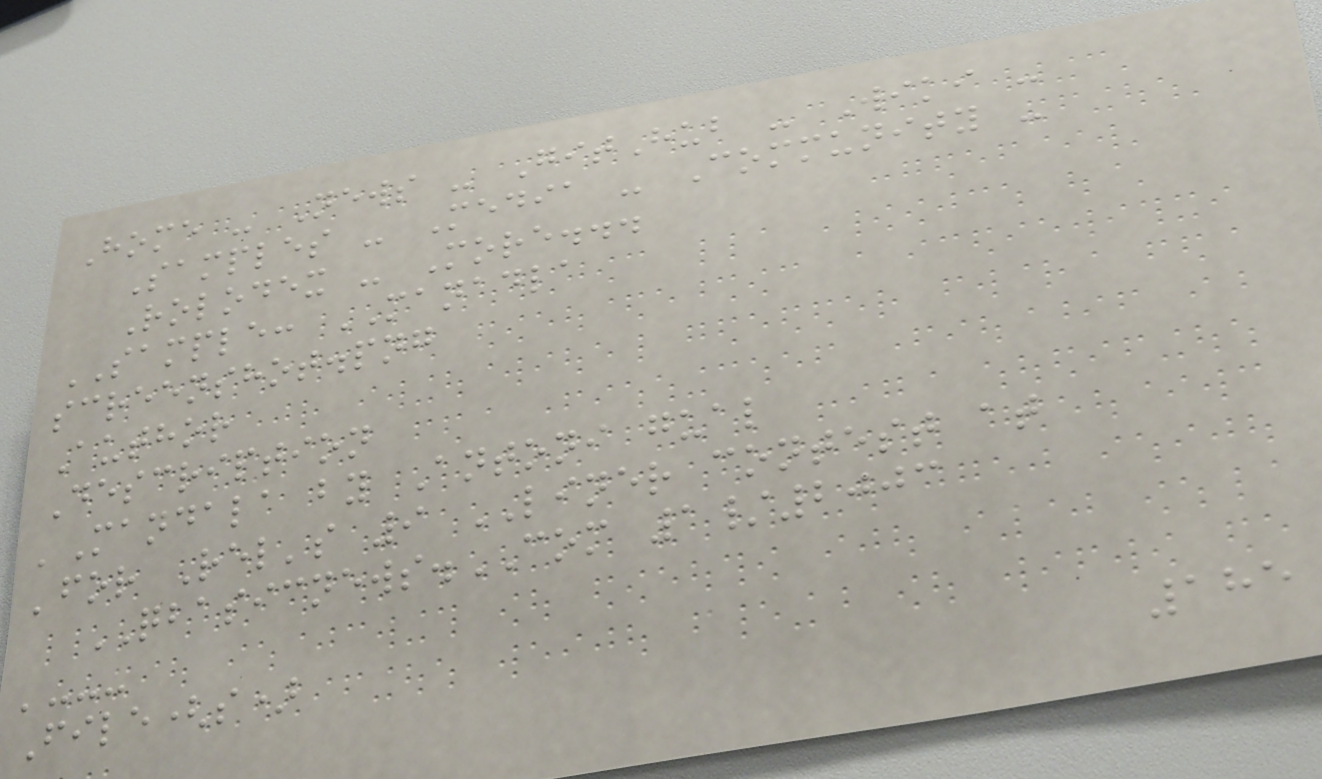Home - News - GitHub - Wiki -
Samples - Media - Community -
Rolodex - More...
SAMPLE: MANADLA
screenshot.png
Author
Description
'Mandala by Antoni gual
'for Rel's 9 LINER contest at
QBASICNEWS.COM 1/2003
'---
File(s)
185
